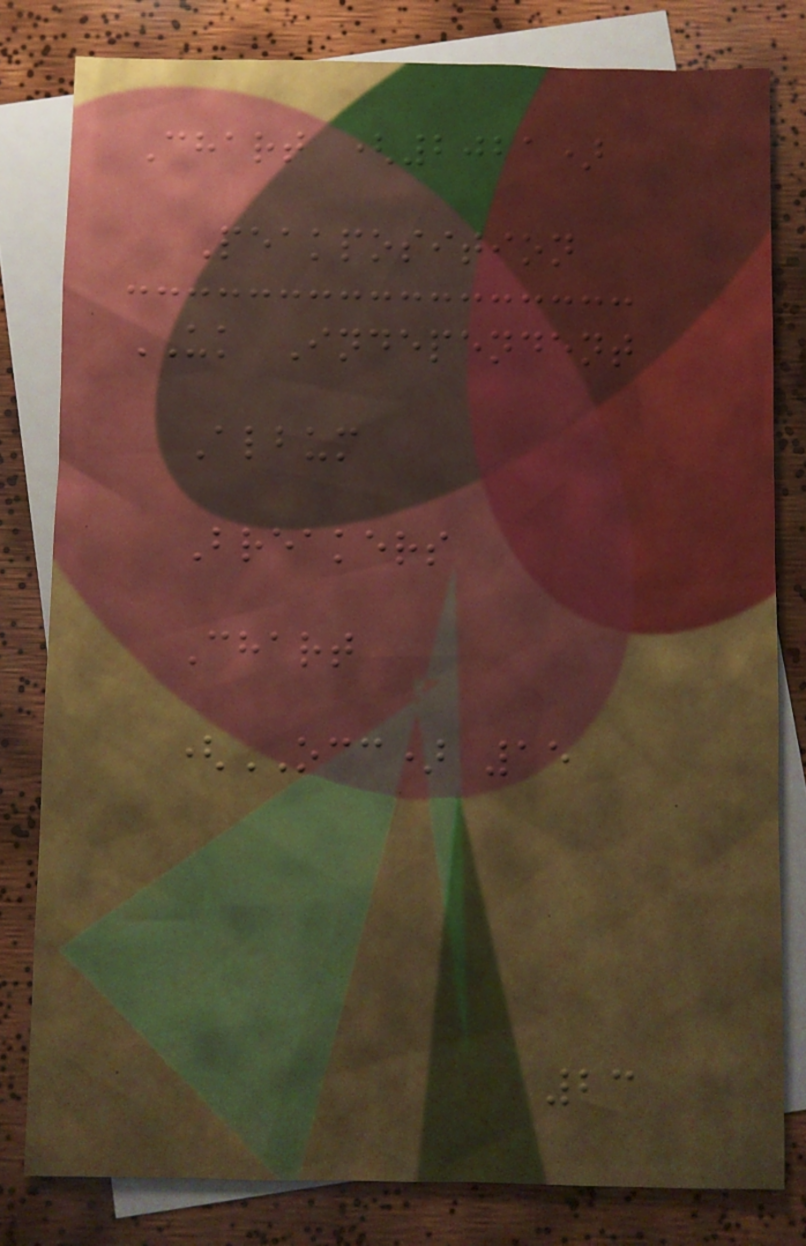Chart (2021)
Peakposition
UK Independent
Album
Breakers
Chart
(OCC) 15
23
